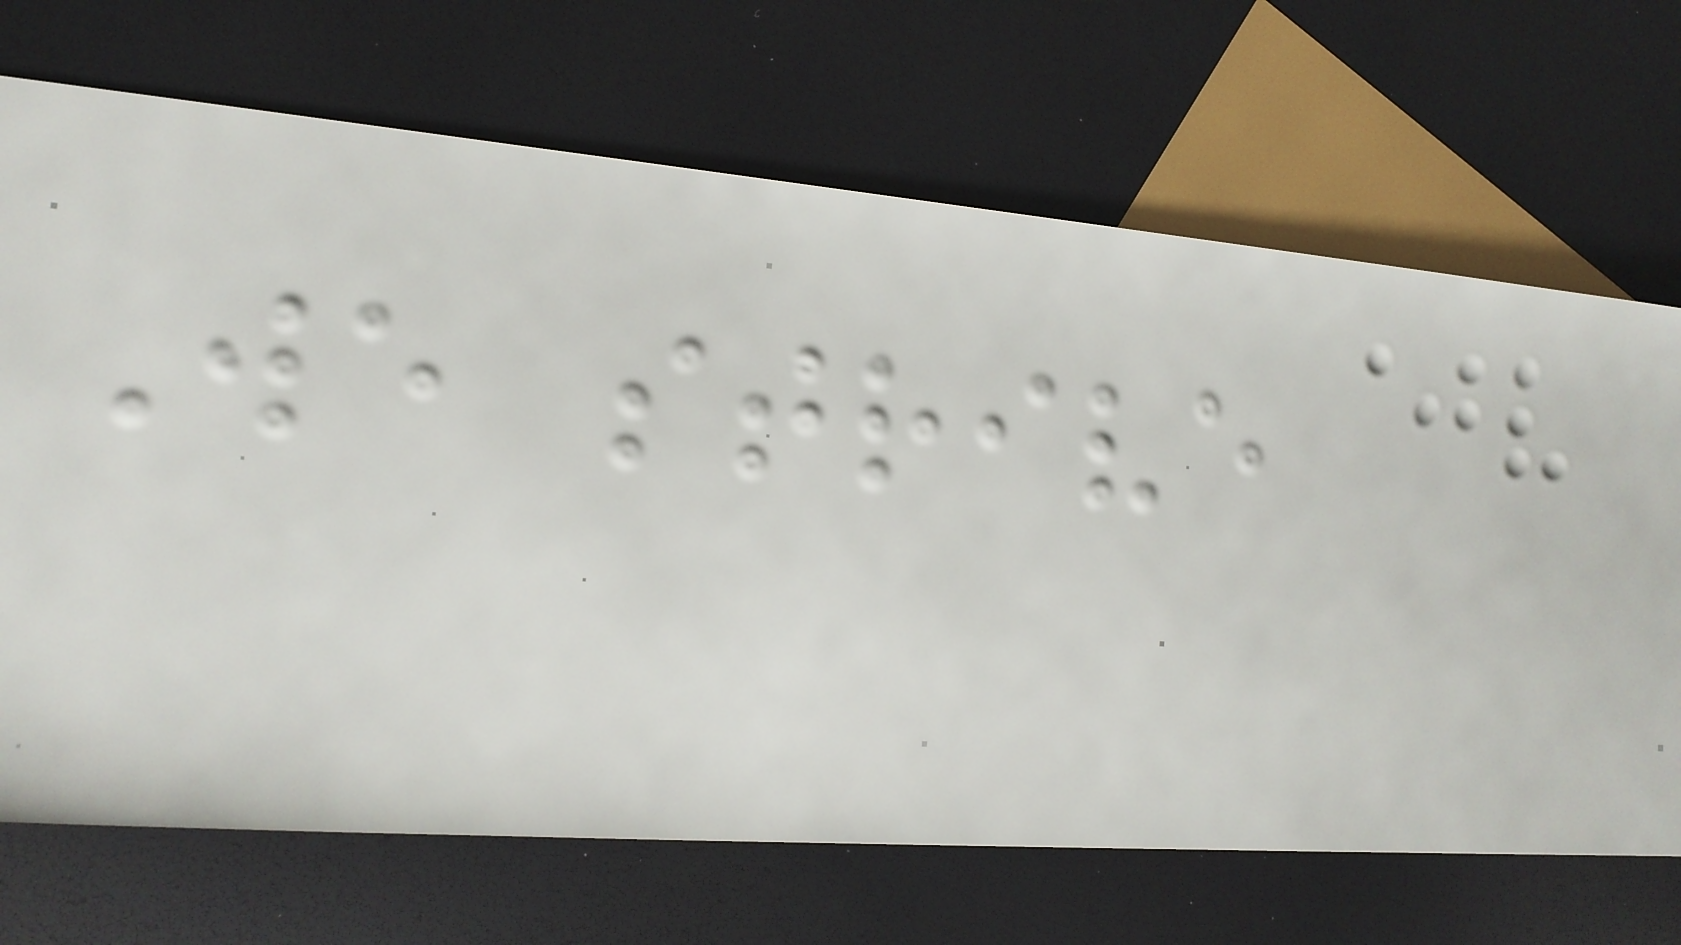We strive
